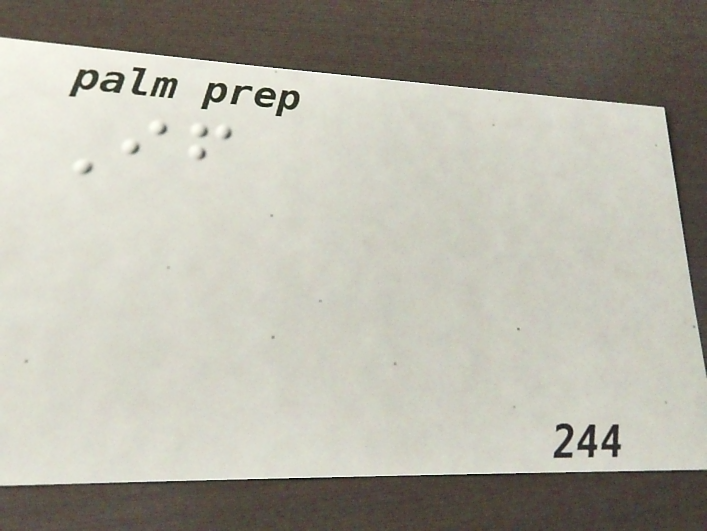If
